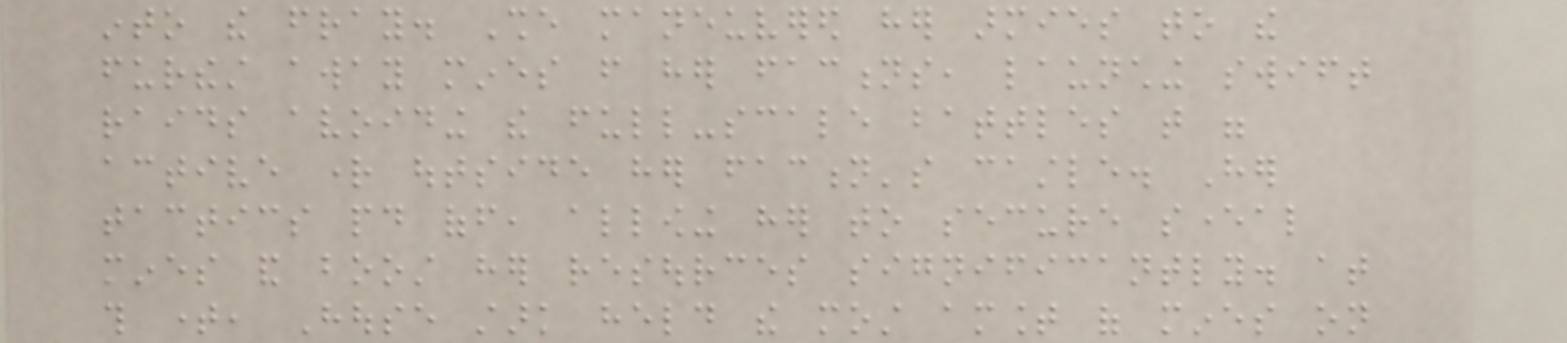into the fray. She maneuvered her armies to the
furthest away mines from her factions, launching swift
raids avoiding the full-scale battles that were
active right outside her faction's castle. Her
tactics paid off, allowing her to secure several
mines and boost her resources significantly. at
this time, House stark held the most amount of mines on
